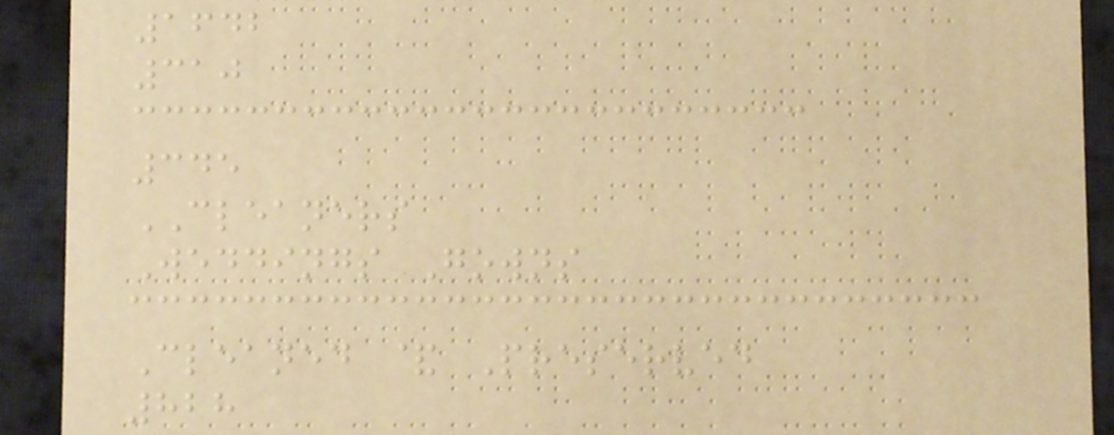1642
310
345
CLEANERS
Weddings Gowns
Cleaned & Preserved
828
